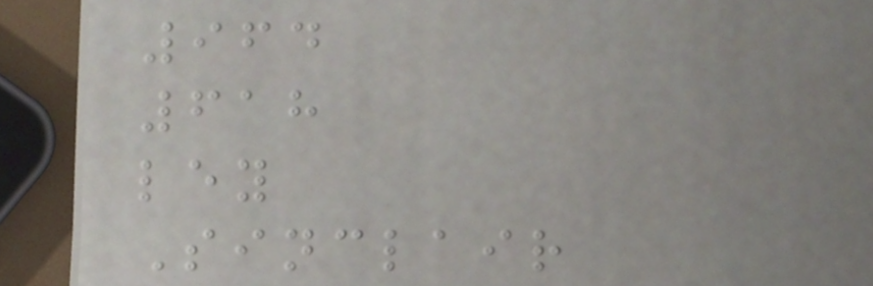964
618
ley
Sinclair
